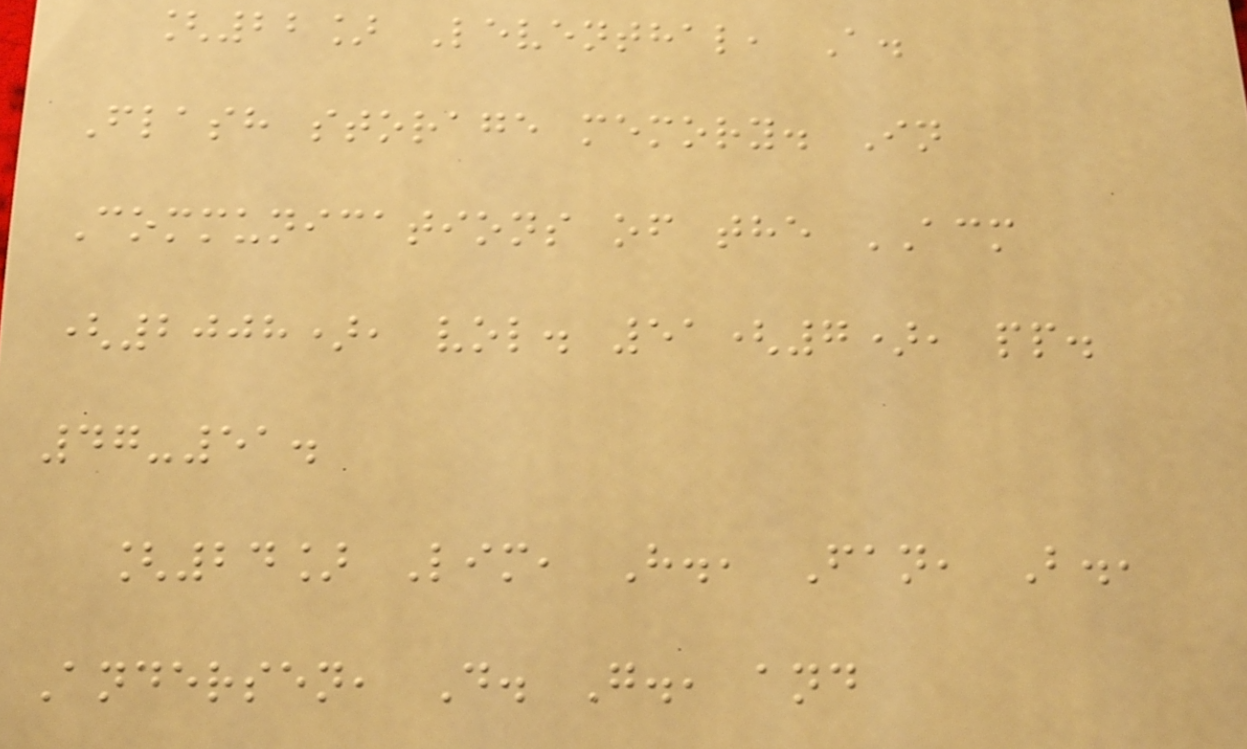[22] Leventhal, A.
Flash storage memory. In
Communications of the ACM
(2008), vol. 51(7), pp.
47-51.
[24] Lim, H., Fan, B.,
Andersen, D. G., and
